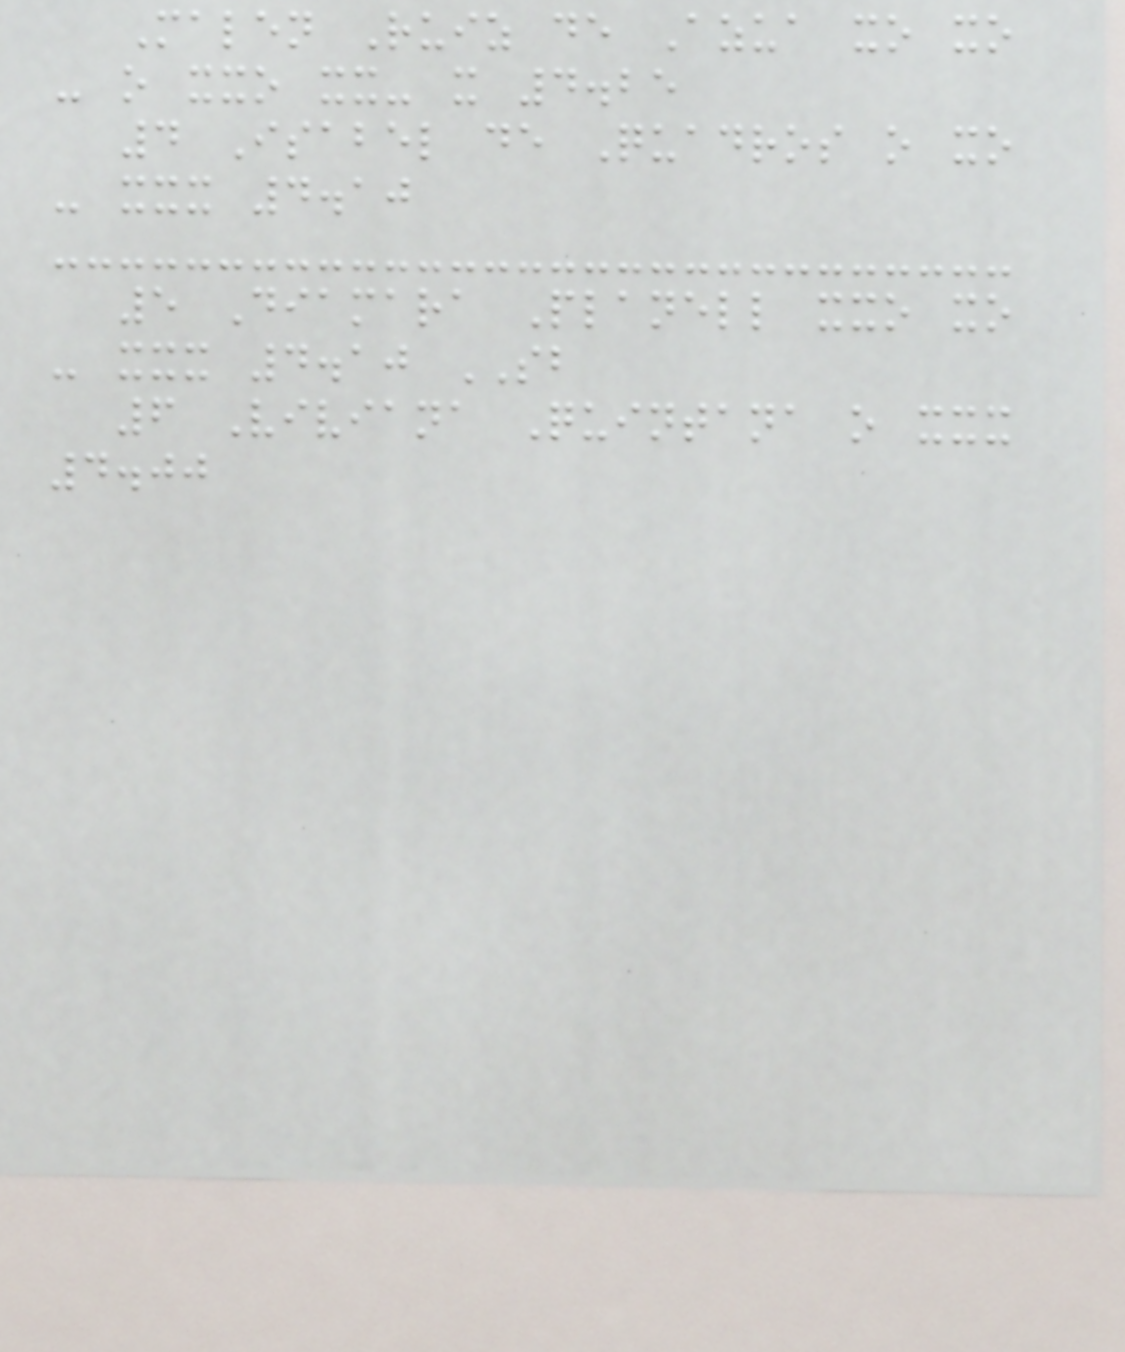Malen Ruiz de Azua xo xo
- o xxo xx- x 4.25
4 Isabel de Quadros o xo
- xxx 4.10
5 Diamara Planell xxo xo
- xxx 4.10 SB
6 Viviana Quintana o xxx
4.00
